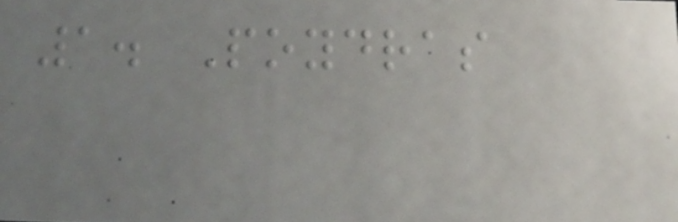1. Poydras
